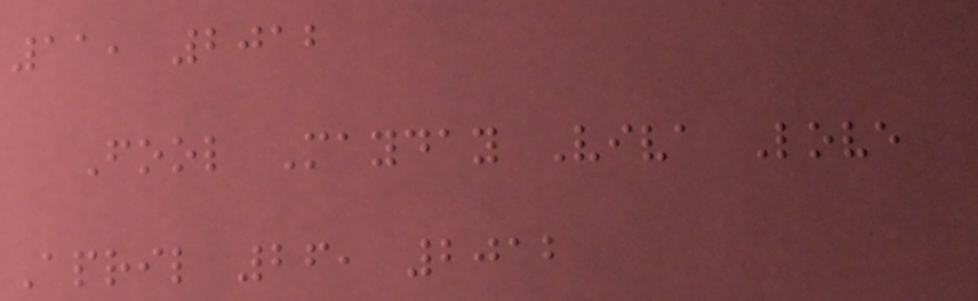11, 2012
Fool Mayday Viva Love
April 26, 2012
